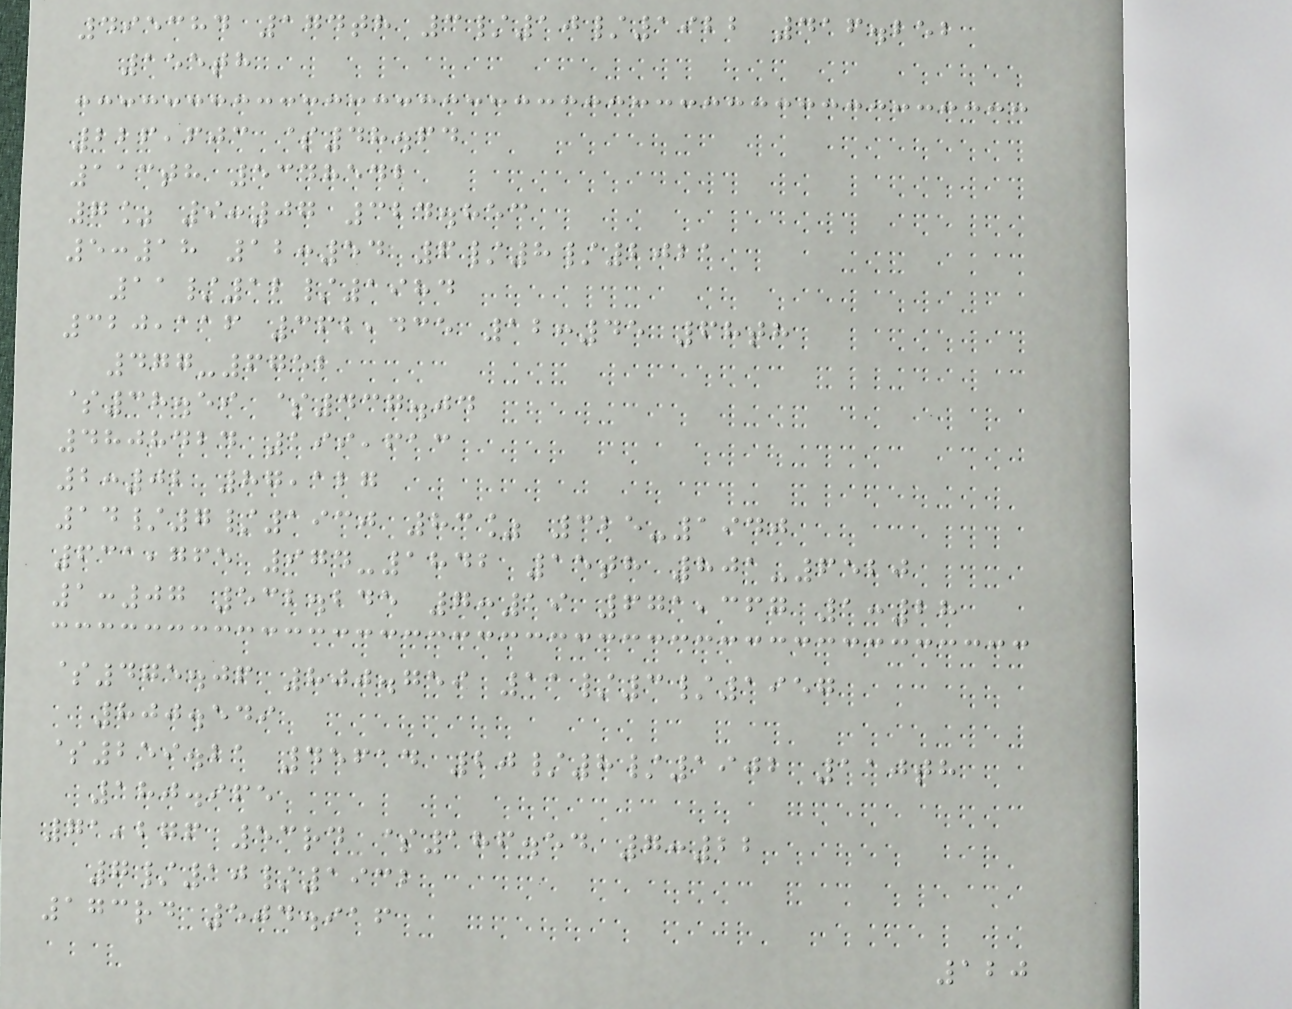495384 174th 3/10/1922 416.252
155th
226,603 $48.64
113th 5348542
7% 9:07 324.853
5:18 12:54 6/8/2021
11/12/1984
320,116 362,435 12:45 68th
477-6752
$38.59 $437.04
4808424 199,613
2:02 87,127
14/7/1930 83% 325-1940
631,765 974-1842 15th 801-6520
1:07 532.245 7:19 671,367 1:28
$475.06 800.759 11/3/1957
800.549
$259.21 45614 20/8/1902 110th
180.965
71,276 53rd $186.54 7:22
7/10/1932
173rd 504.916
120
